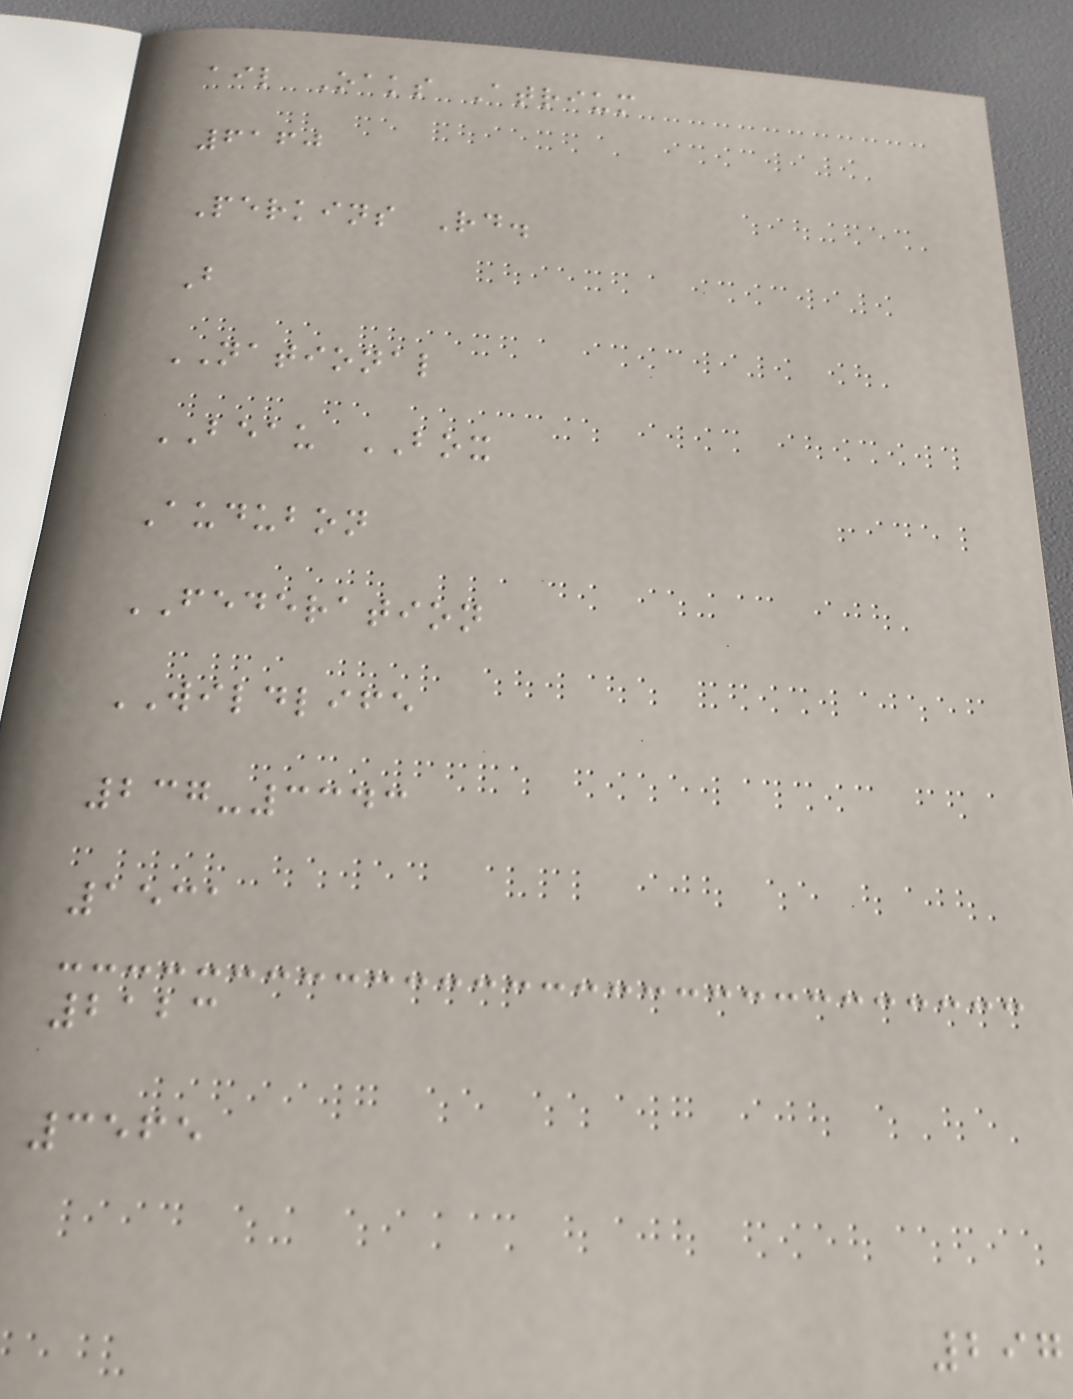ail Oaks Atrium
6160
Perkins Rd.
B
NATIONAL
BEAU BOX
Audubon
FEDERATION
WILDLIFE
237-3343
1531
2123
3565
297
